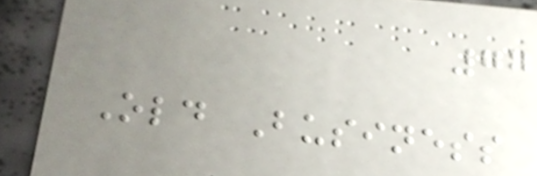77
Old Business
